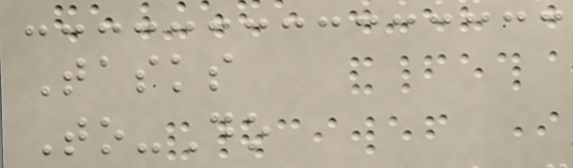Tasks
To-Do
